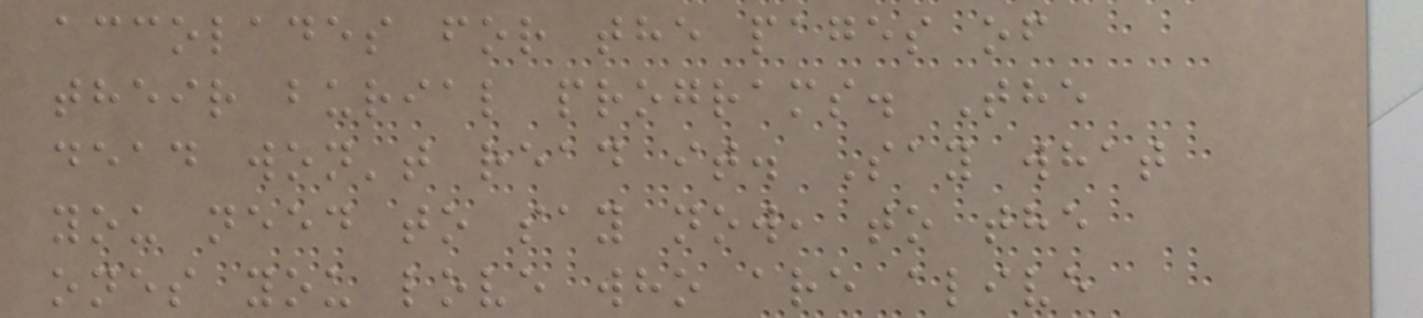accolades for the pages of
their burial programs. The
dead won't read it. Say what
you need to say now, to the
ones you love who are alive
